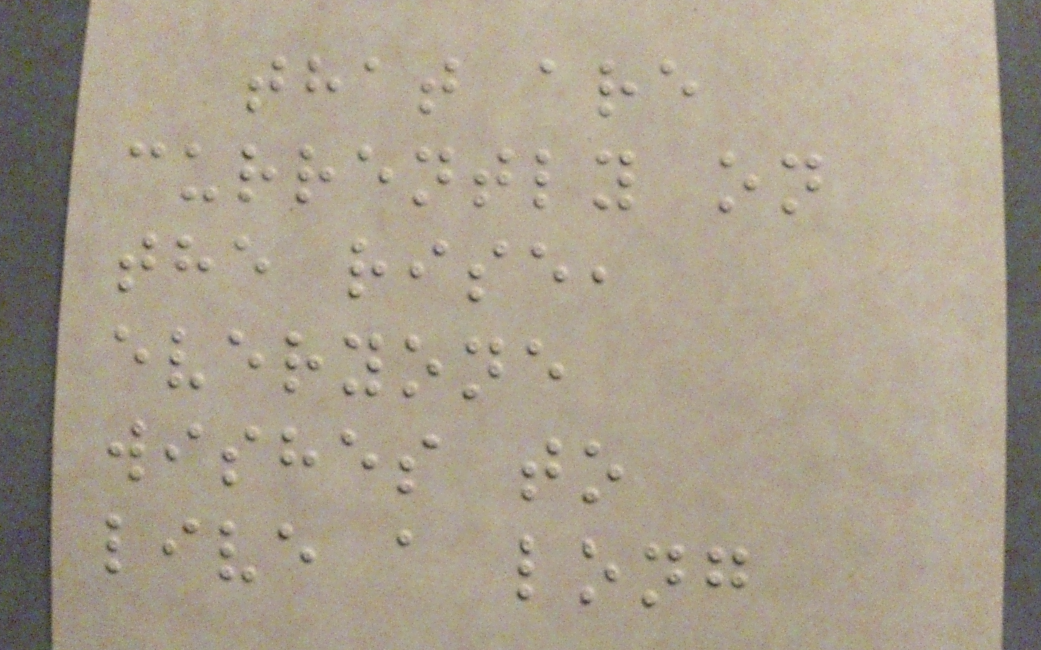that are
currently on
the rise,
everyone
wishes to
live a long
